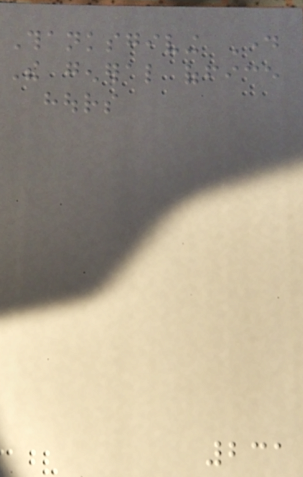Thanksgiving Day
The general office
hours
231
